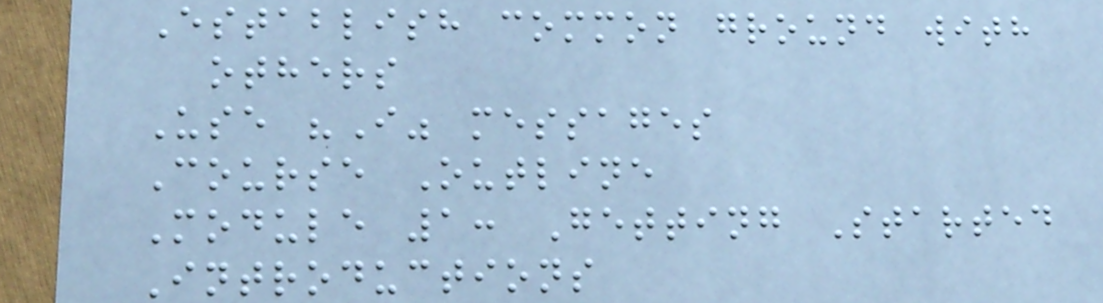Establish common ground with
others
Use "I" messages
Course Outline
Module 1: Getting Started
Introductions
